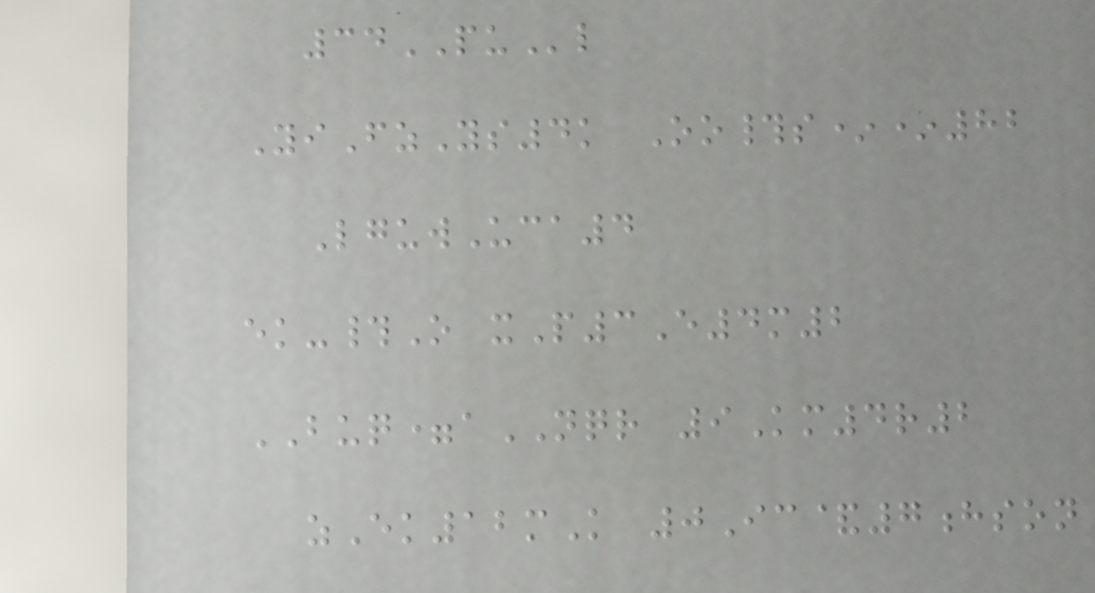34PUl
YiFzYs4k Oo#s**82
LguwUca4
ek-#O xP3E4m2
BUQ=aNQR 9Km4r2
zEk12mK 0Ic&7hson
